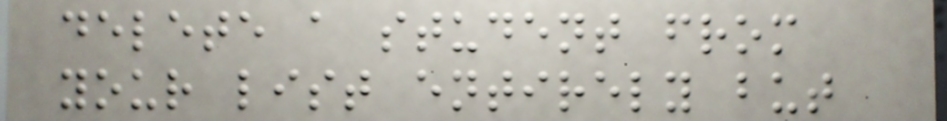delete a student from
your list entirely but
